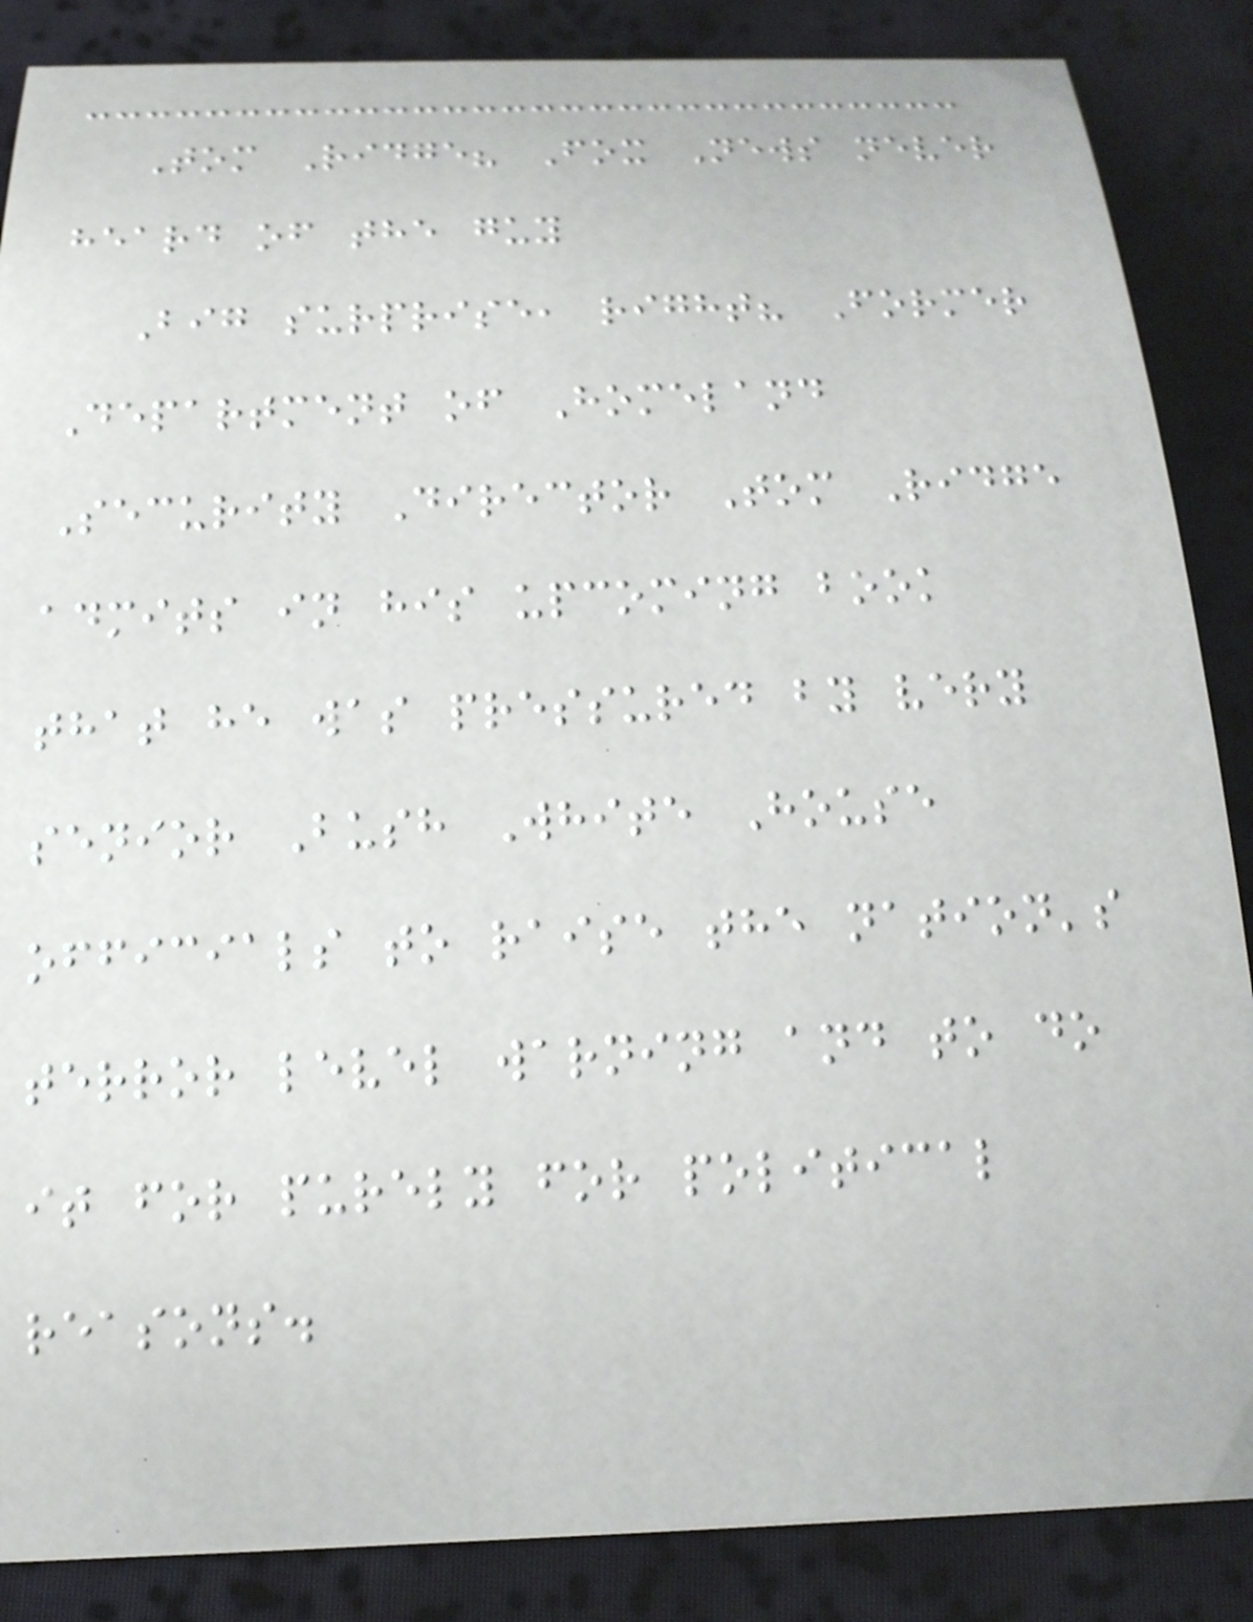Tom Ridge? Fox News never
heard of the guy
Big surprise, right? Former
Department of Homeland
Security Director Tom Ridge
admits in his upcoming book
that he was pressured by very
senior Bush White House
officials to raise the nation's
terror level warning and to do
it for purely for political
reasons.
